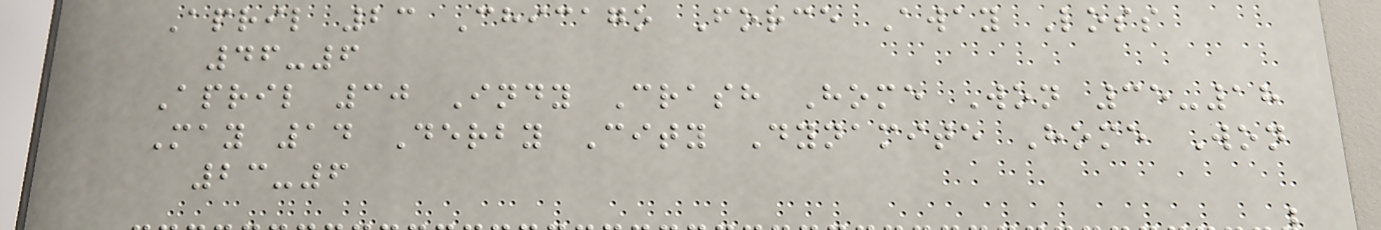April 23 Chicago Force Away Loss
46-6
April 30 Indy Crash Home Won 35-18
May 14 Derby City Dynamite Home Won
23-6
